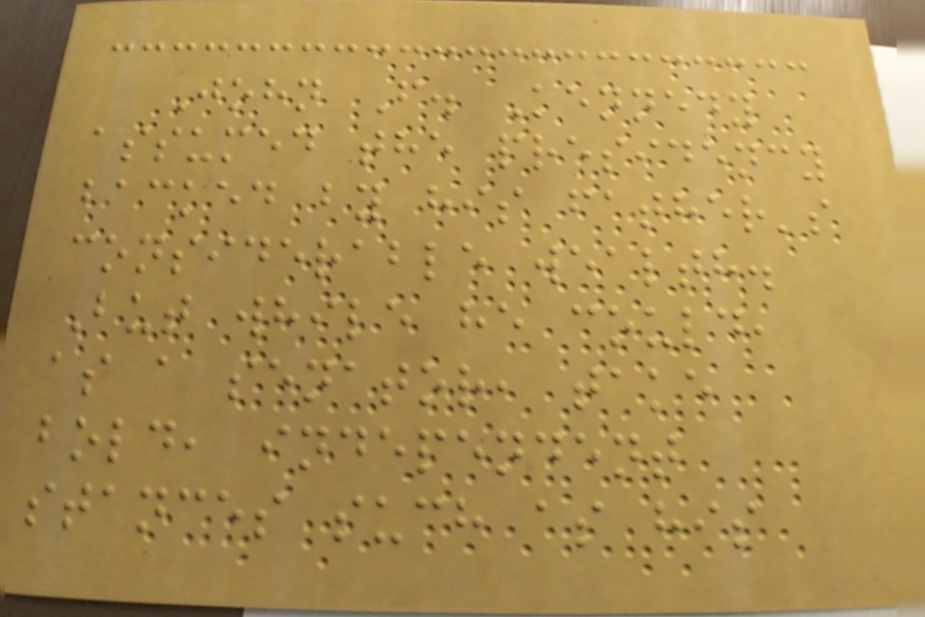John F. Kennedy
assumed the presidency
backed by his father's
considerable wealth.
But while he could,
as a senator, take
bold, independent
stances such as his
